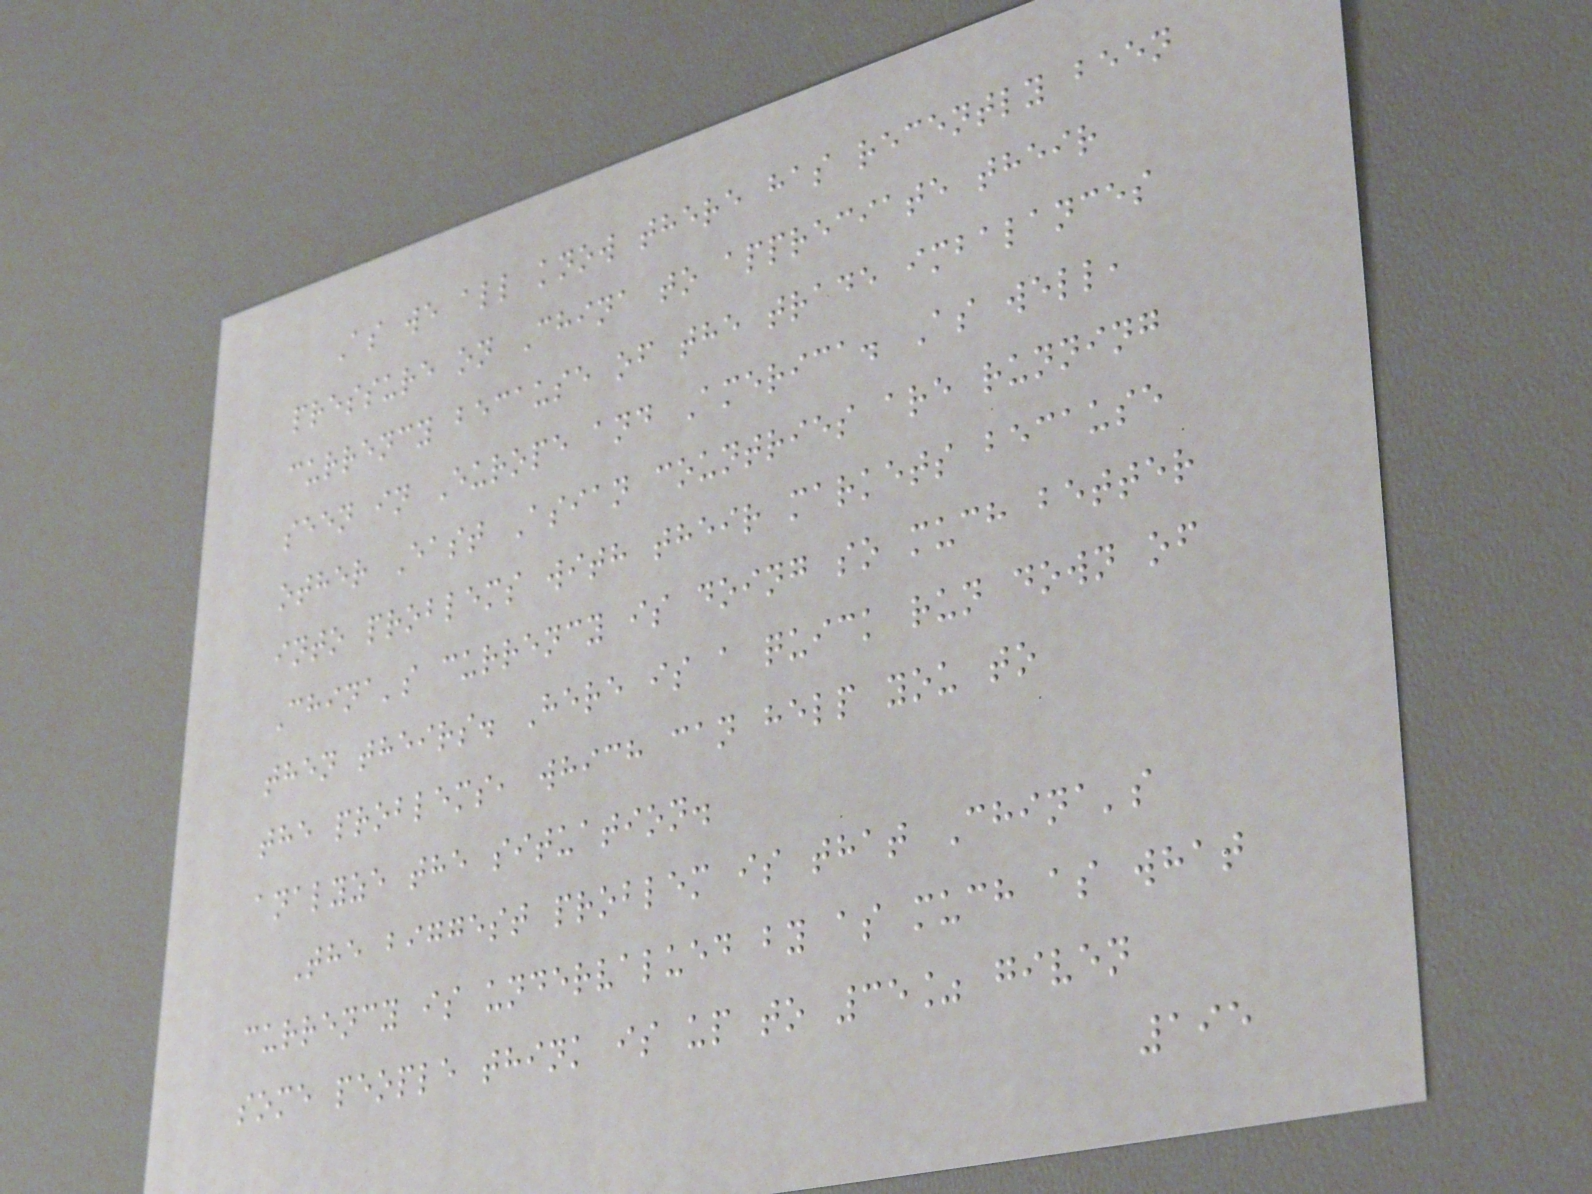As we all know there has recently been
pressure on China to appreciate their
currency because of the trade imbalances
seen in Europe and America. As well,
other East Asian countries are running
into problems with their markets because
China's currency is doing so much better
then theirs. Here is a quick run down of
the problems, which can help you to
analyze the situation.
The biggest problem is that China's
currency is undervalued by as much as what
some people think is up to 35% given
195
